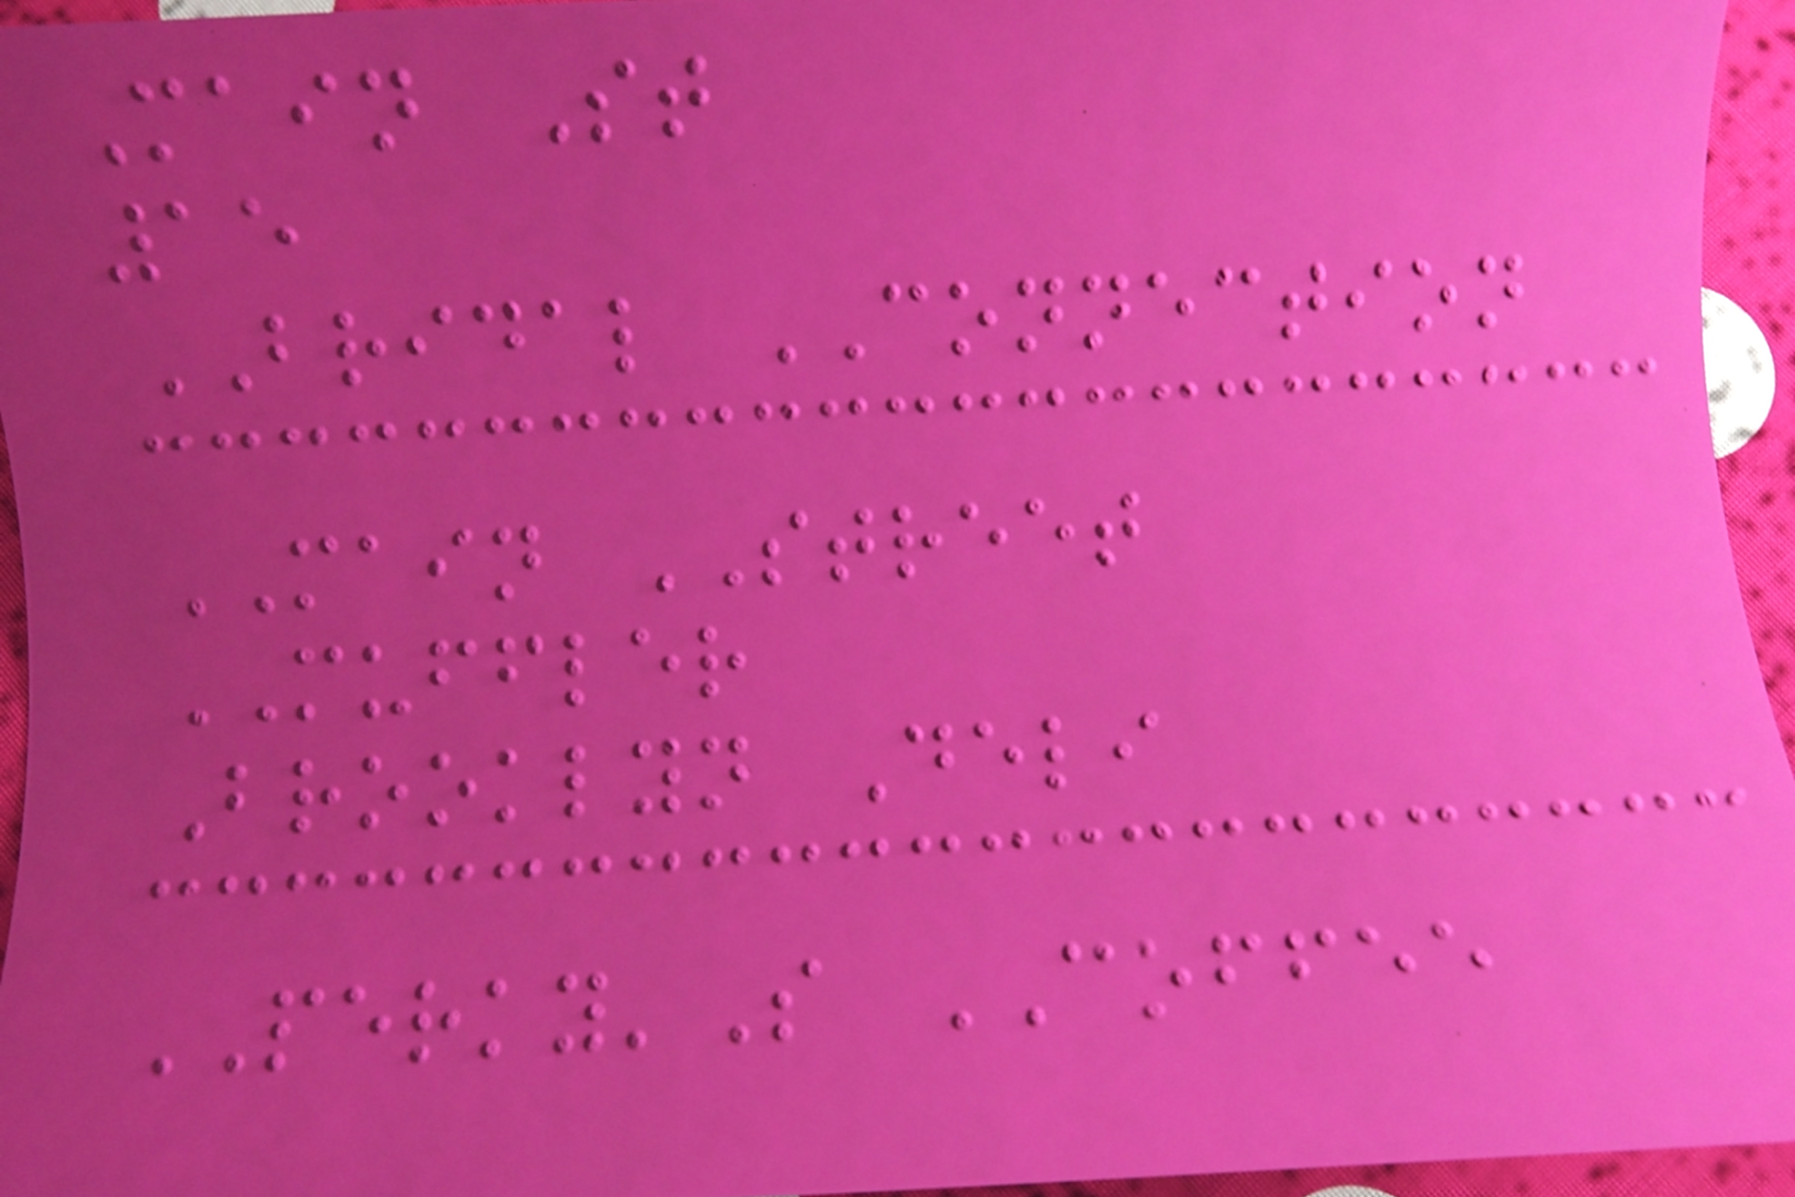Main St
15
BRIDAL CONNECTION
MAIN STREET
MUFFLER
Brooklyn Deli
PERKY'S COFFEE
